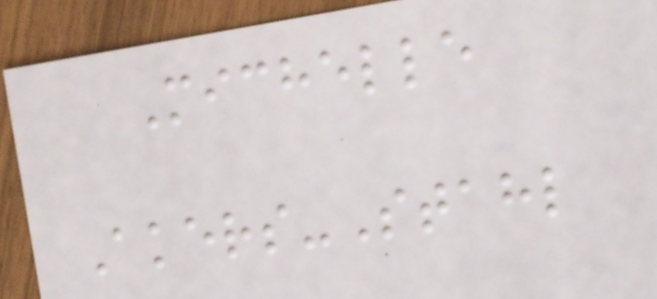Michelle
Akers-Stahl
